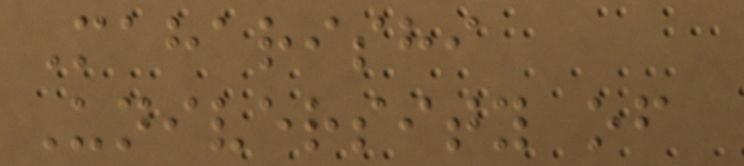Maharishi
University of
